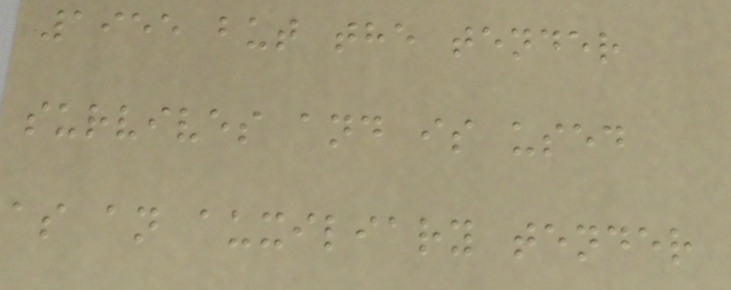1955 but the tender
survives and is used
as an auxiliary tender
